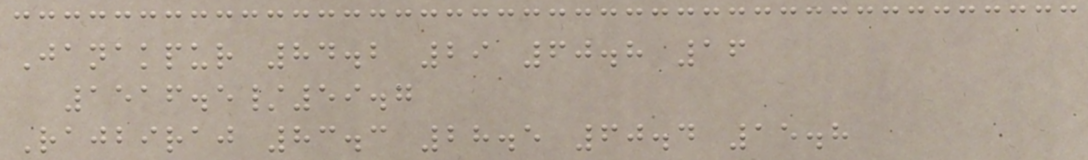Janakpur 84.2 29 60.8 16
1516.5/59.7
Rajbiraj 83.3 28.5 60.4 15.8
